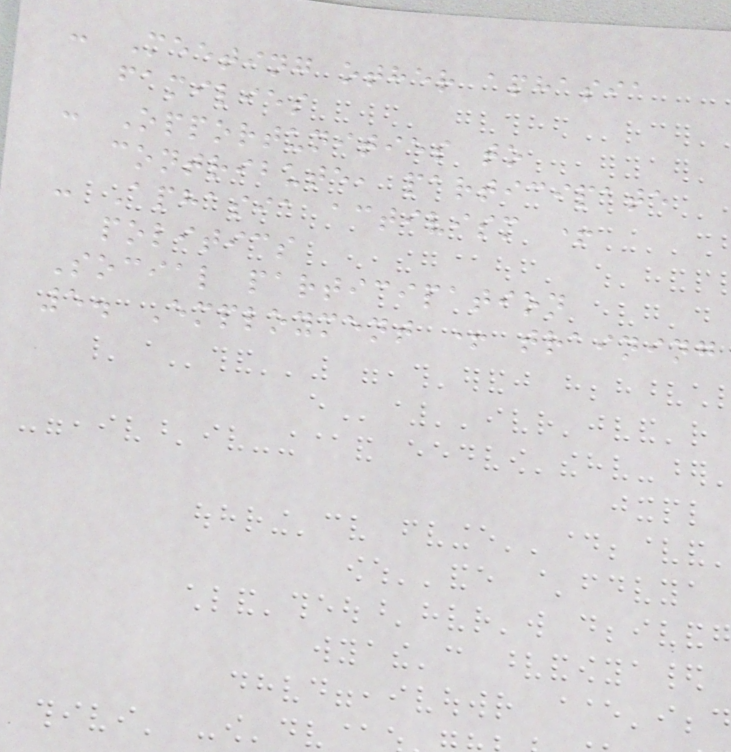- Meeting other aphasia
families
- Opportunities to
contribute, participate
- Aphasia activism +
politics
Social participation
5. Employment + training
